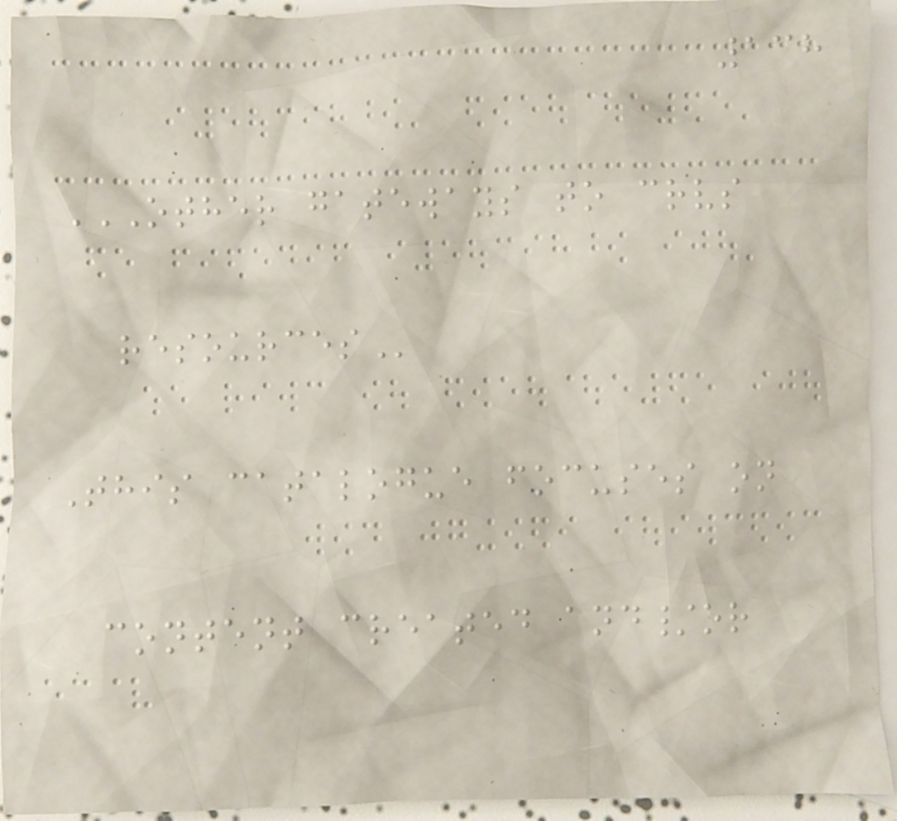138
OTHER GATEWAYS TO CRVS
RESOURCES
This catalogue focuses on
content created and/or
